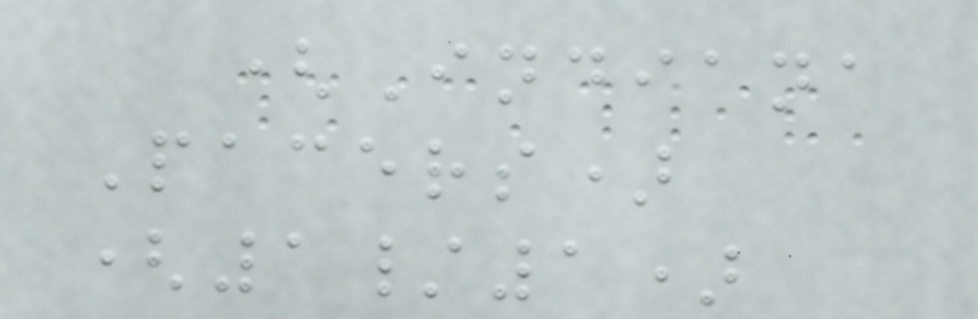(Indiana
Pacers)
(1/1)
